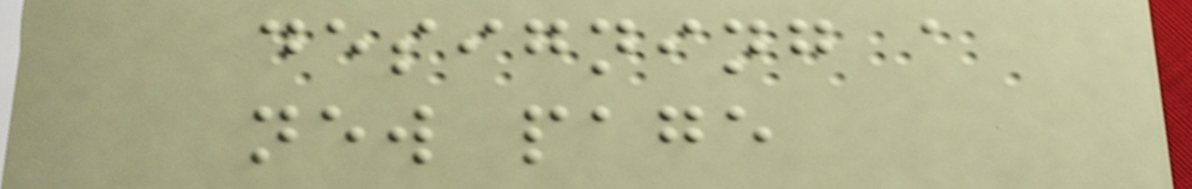designing a
new page
